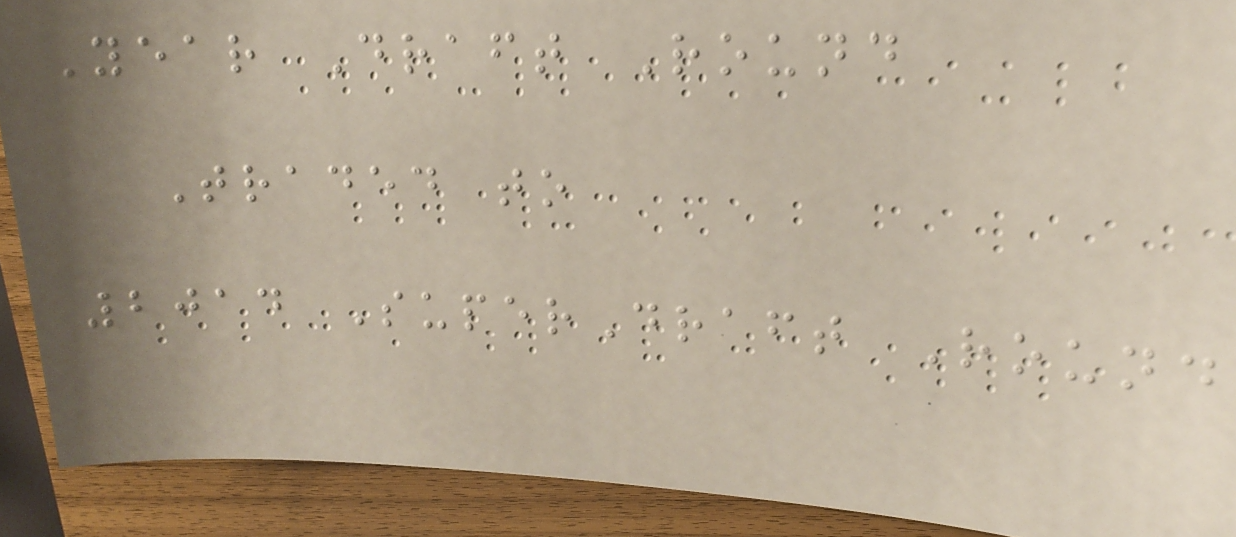Year Draft Round
Traded to
2014 SuperDraft Round
